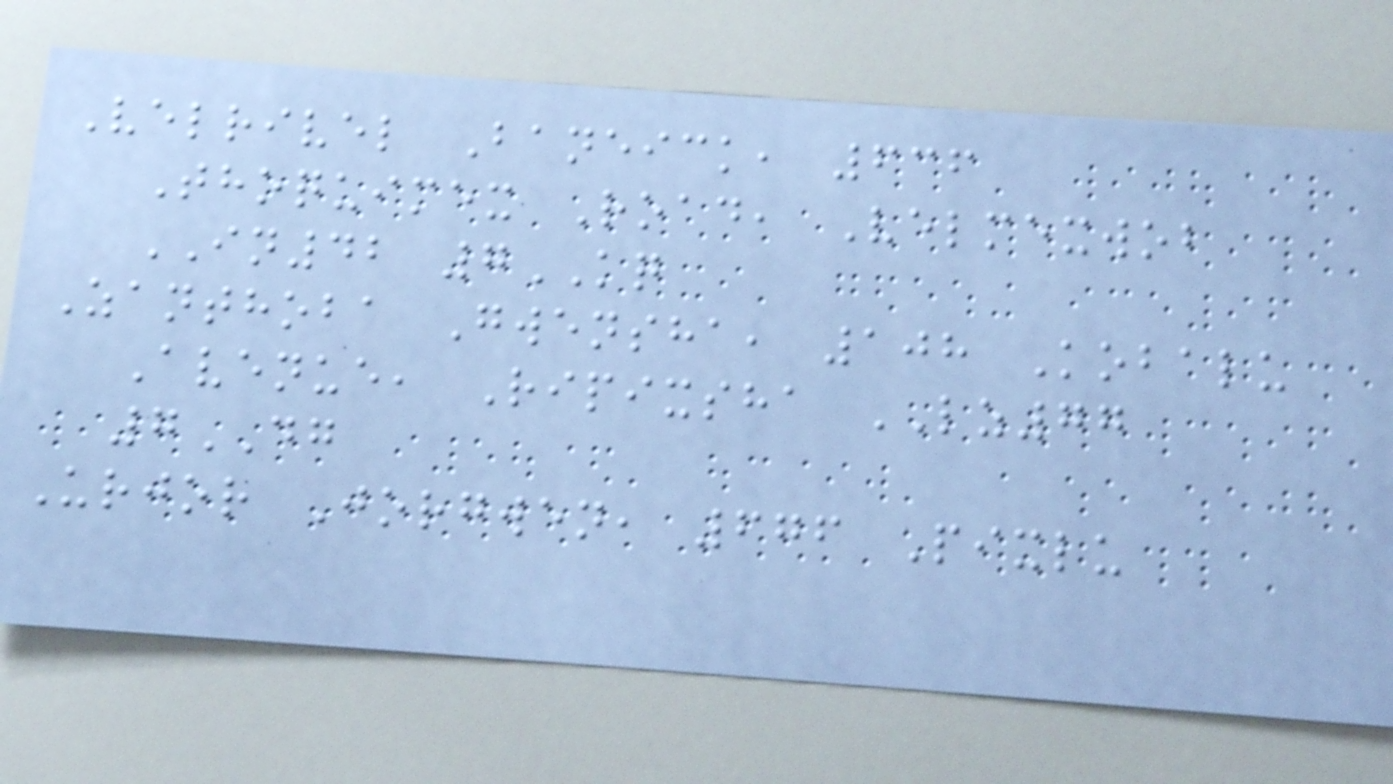Velrivel Baneick, 636
Thoquimex Road, Velmexwob
IN42 7KQ
Zanthoba Gwensha, 108 Kobalu
Avenue, Ripixsha LZ77
7DG
Urjor Jorgwen, 676 Pixlu
